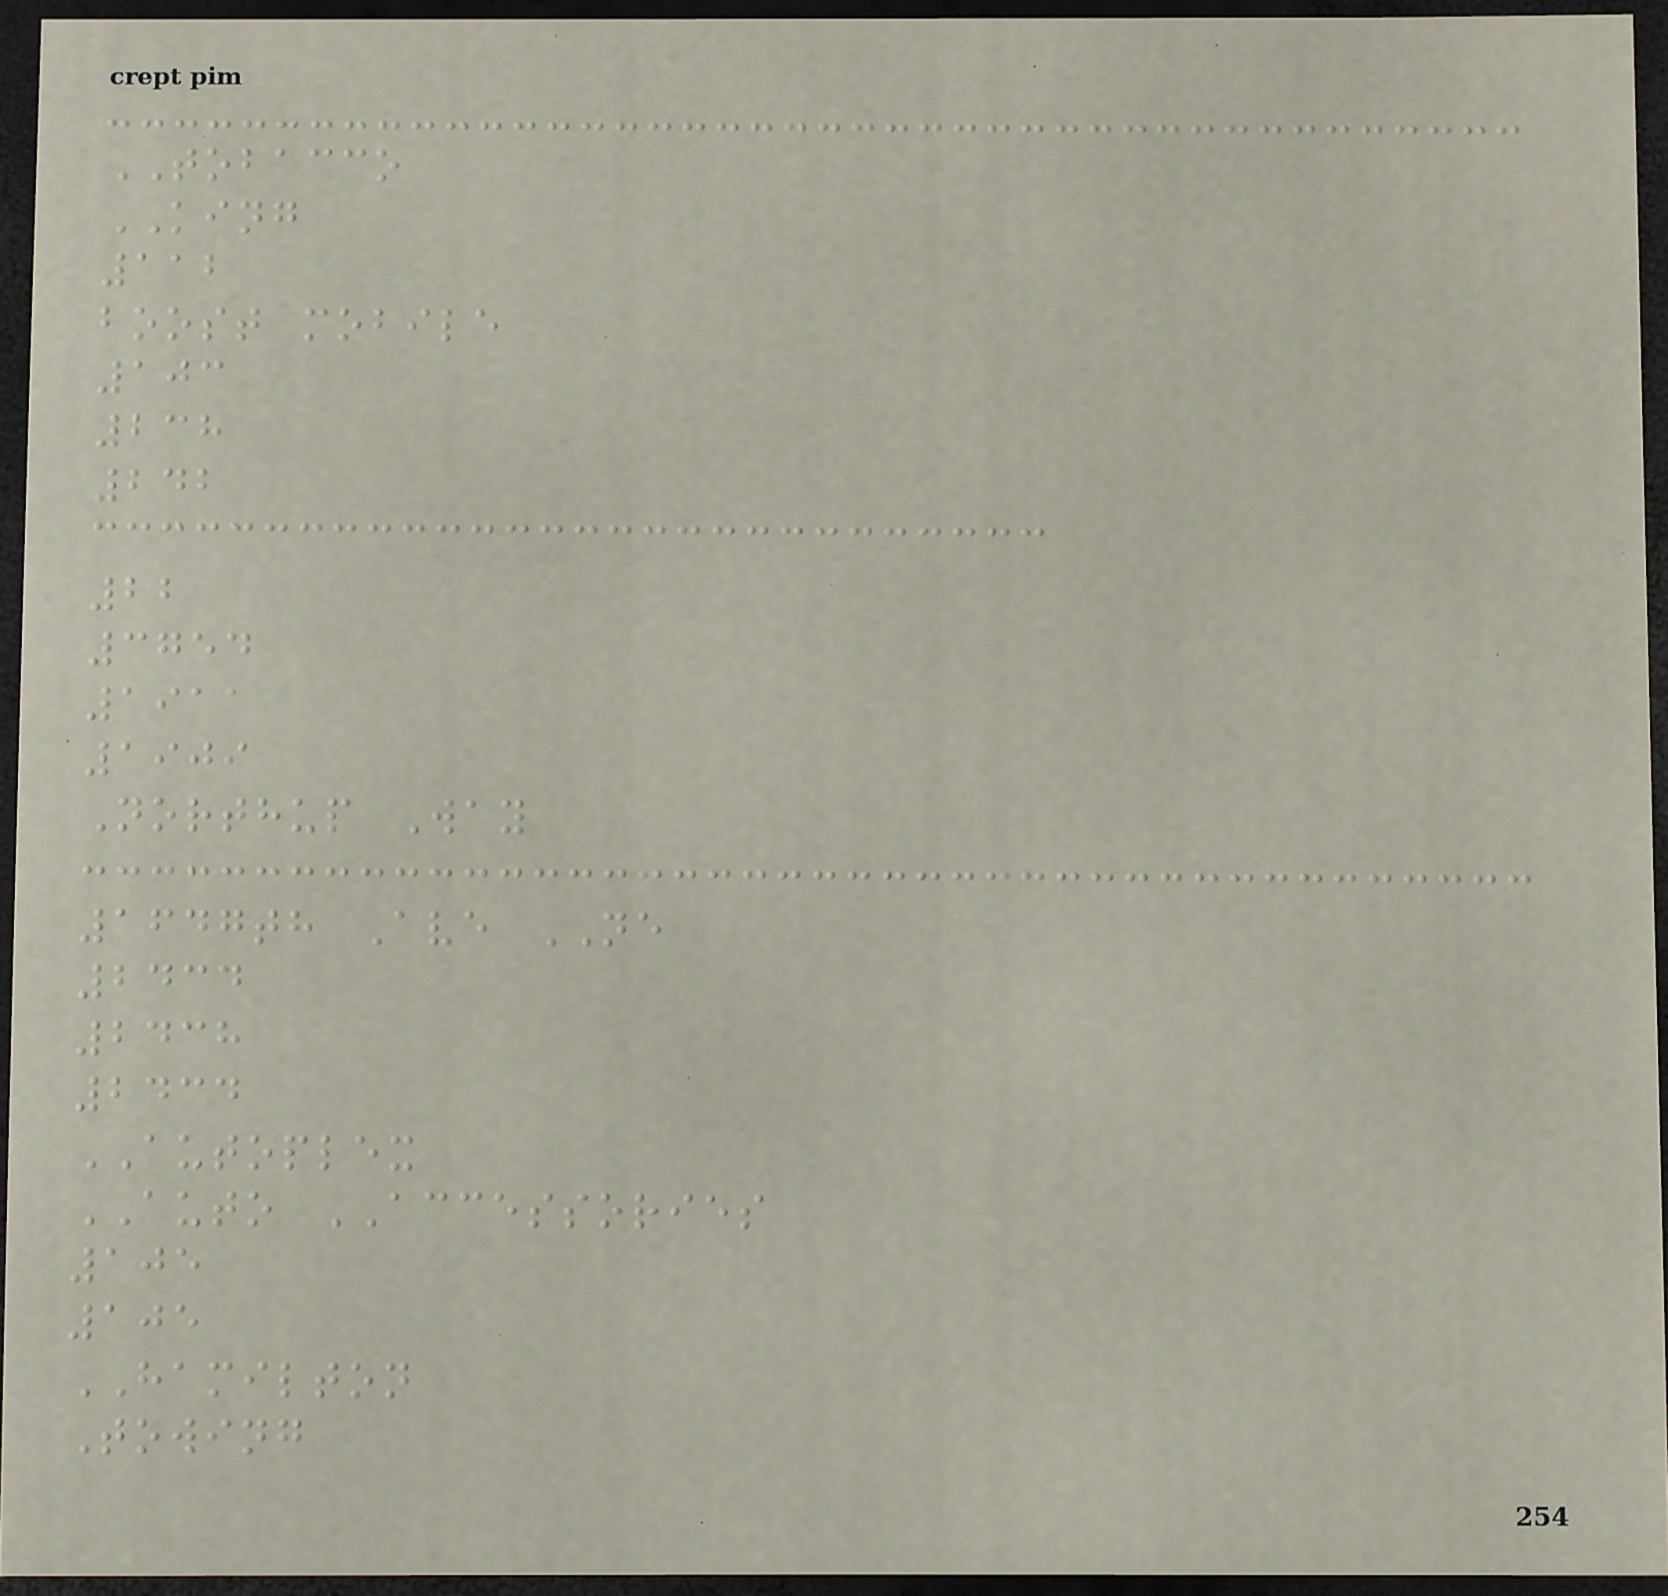TOBACCO
KING
112
boost mobile
103
238
242
22
3754
1911
1909
Northup Way
1647th Ave NE
2434
2438
2434
AUTOPLEX
AUTO ACCESSORIES
105
105
HAMILTON
Towing
